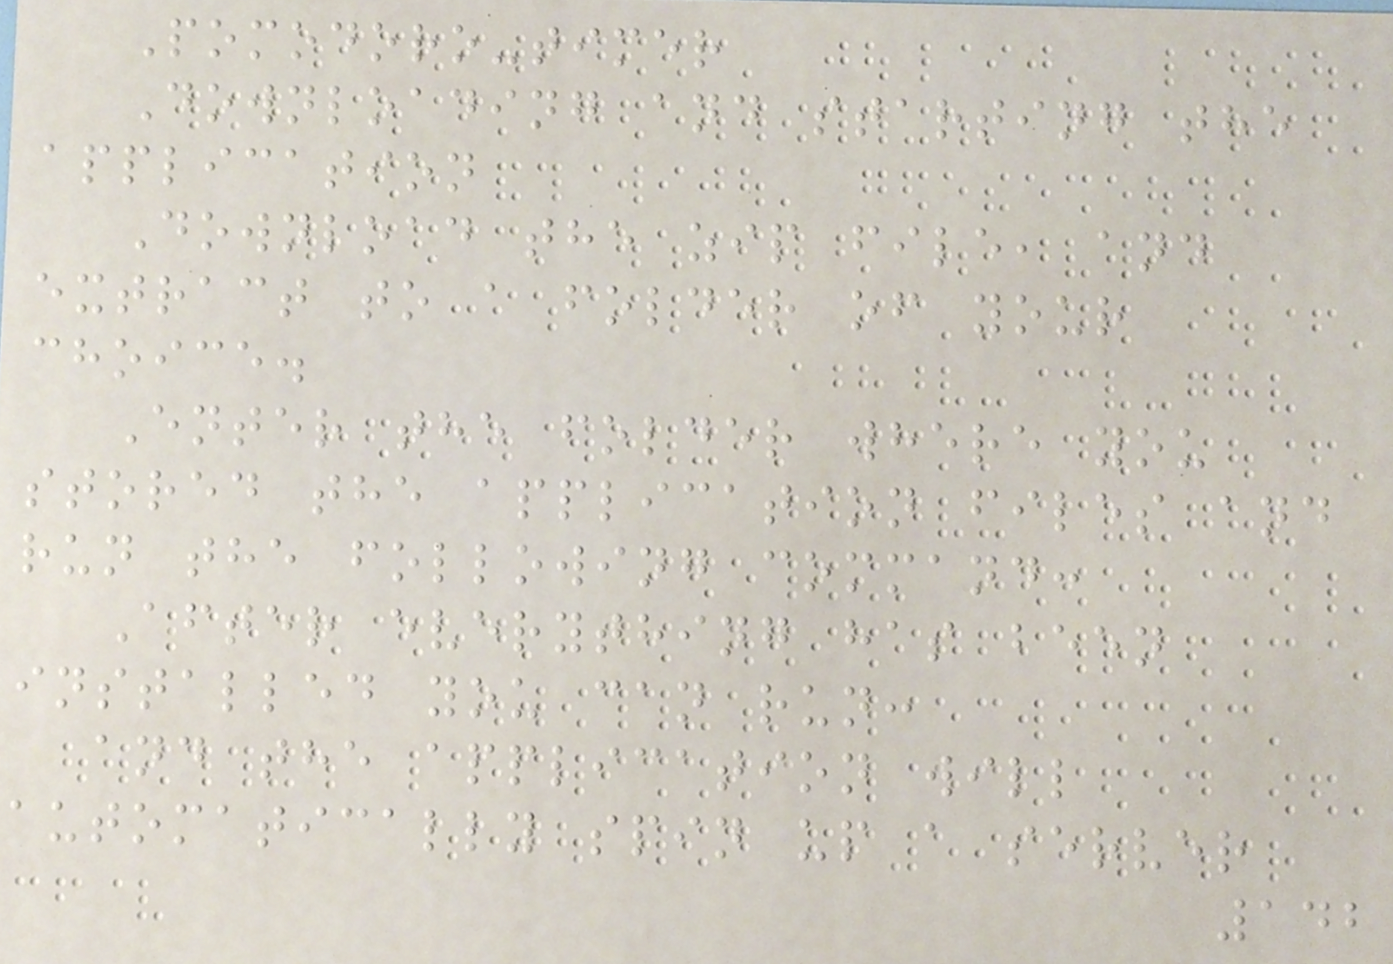Pomodoro-timer
Downloading and starting the
application
Download the zip file, and
extract to a folder of your
choice.
Enter the folder where you
stored the application files and
run the following command:
After everything has been
installed you can run:
and the application will
automatically spin up a server
142
